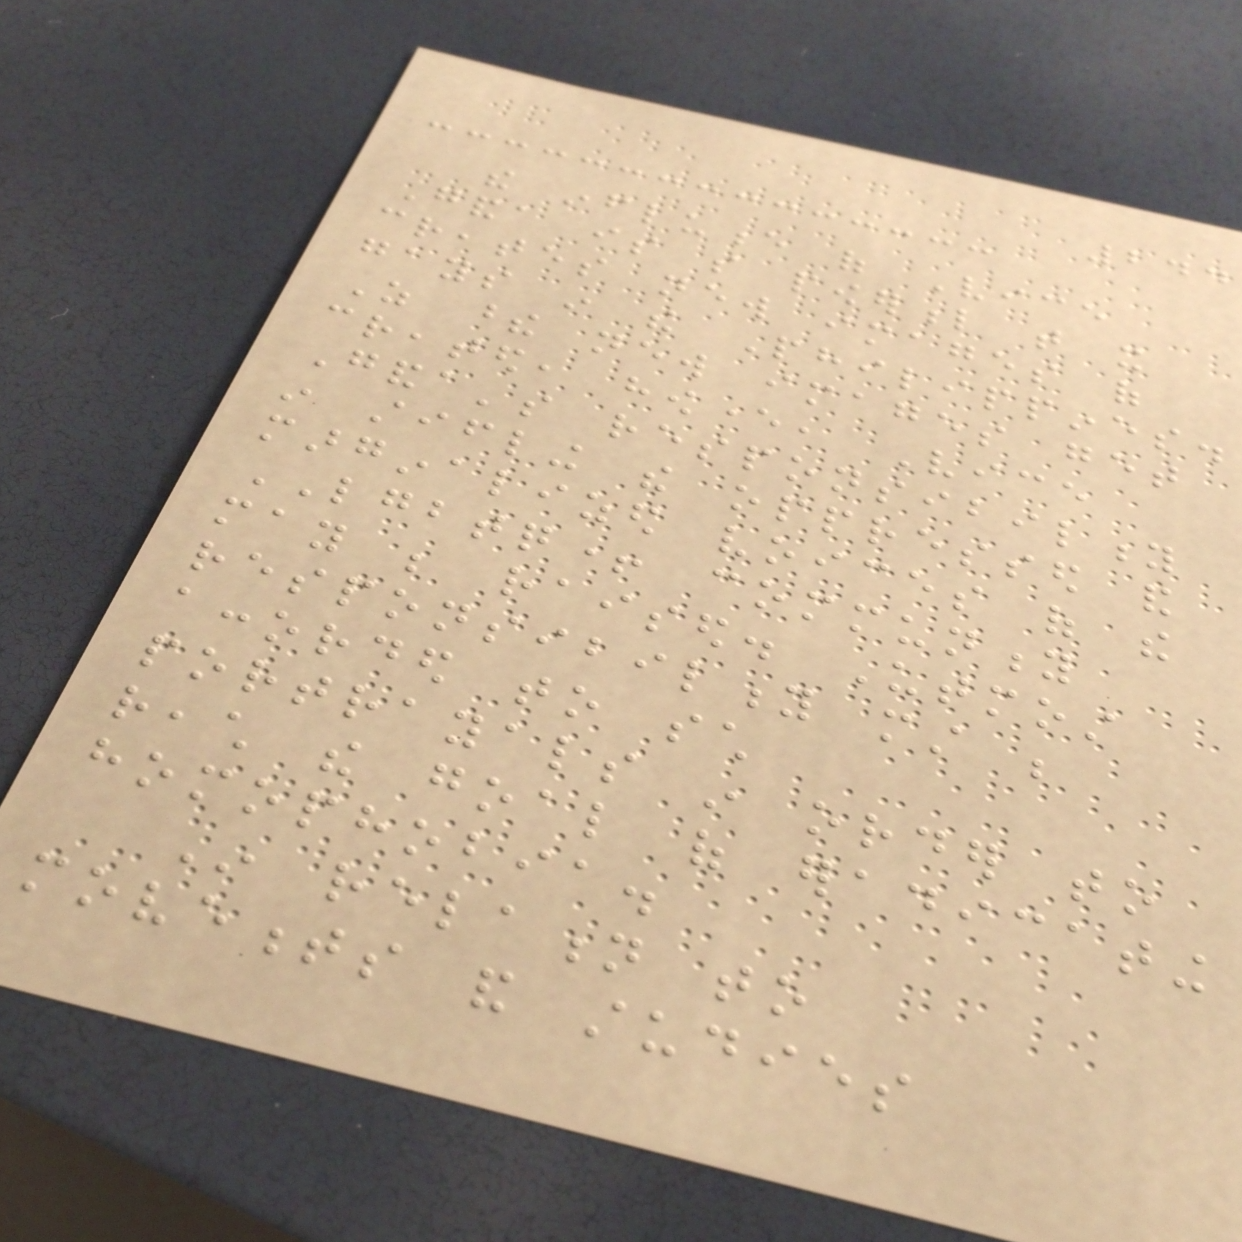244
the influence of Vice
Ganda is so powerful that it
creates new images of
gays in the Philippines.
As these new images get
created, however, Vice
Ganda's responsibility
in stifling the oppressed and
marginalized voices of the
LGBTQ+ community
may be raised. Utmost
responsibility must be
accorded to such
portrayals in order to
reach the goal of eradicating
homophobia.
In relation to
movements and studies
